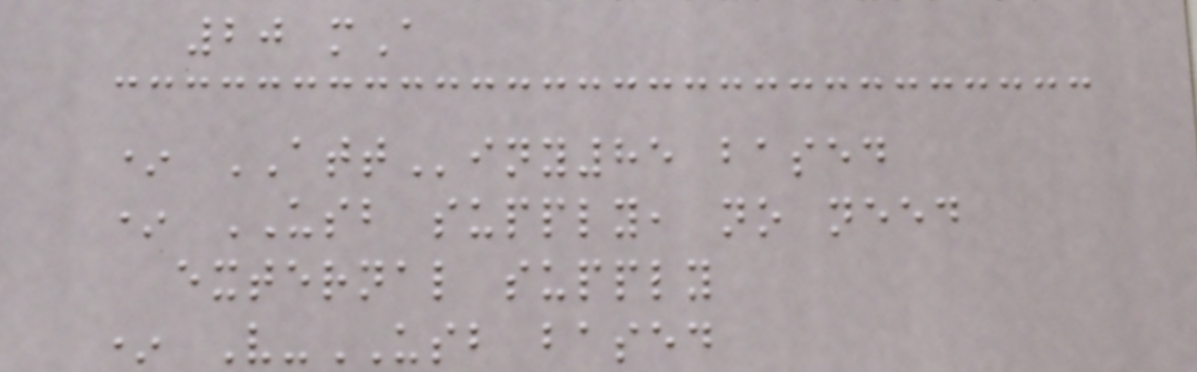20 mA
* ATTiny85 based
* USB supply, no need
external supply
* V-USB based
